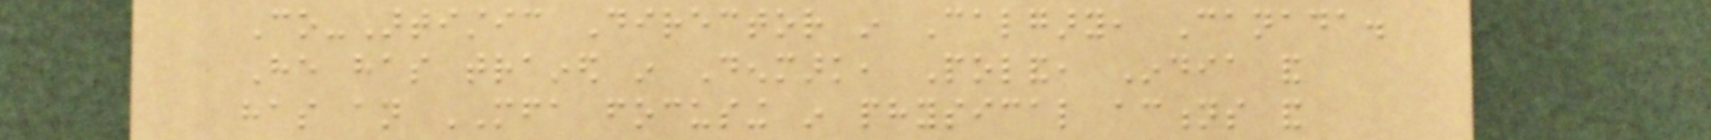Co-Artistic Director in Calgary, Canada.
He has trained in Denmark, Poland, India and
has an MFA focusing in physical actions and
